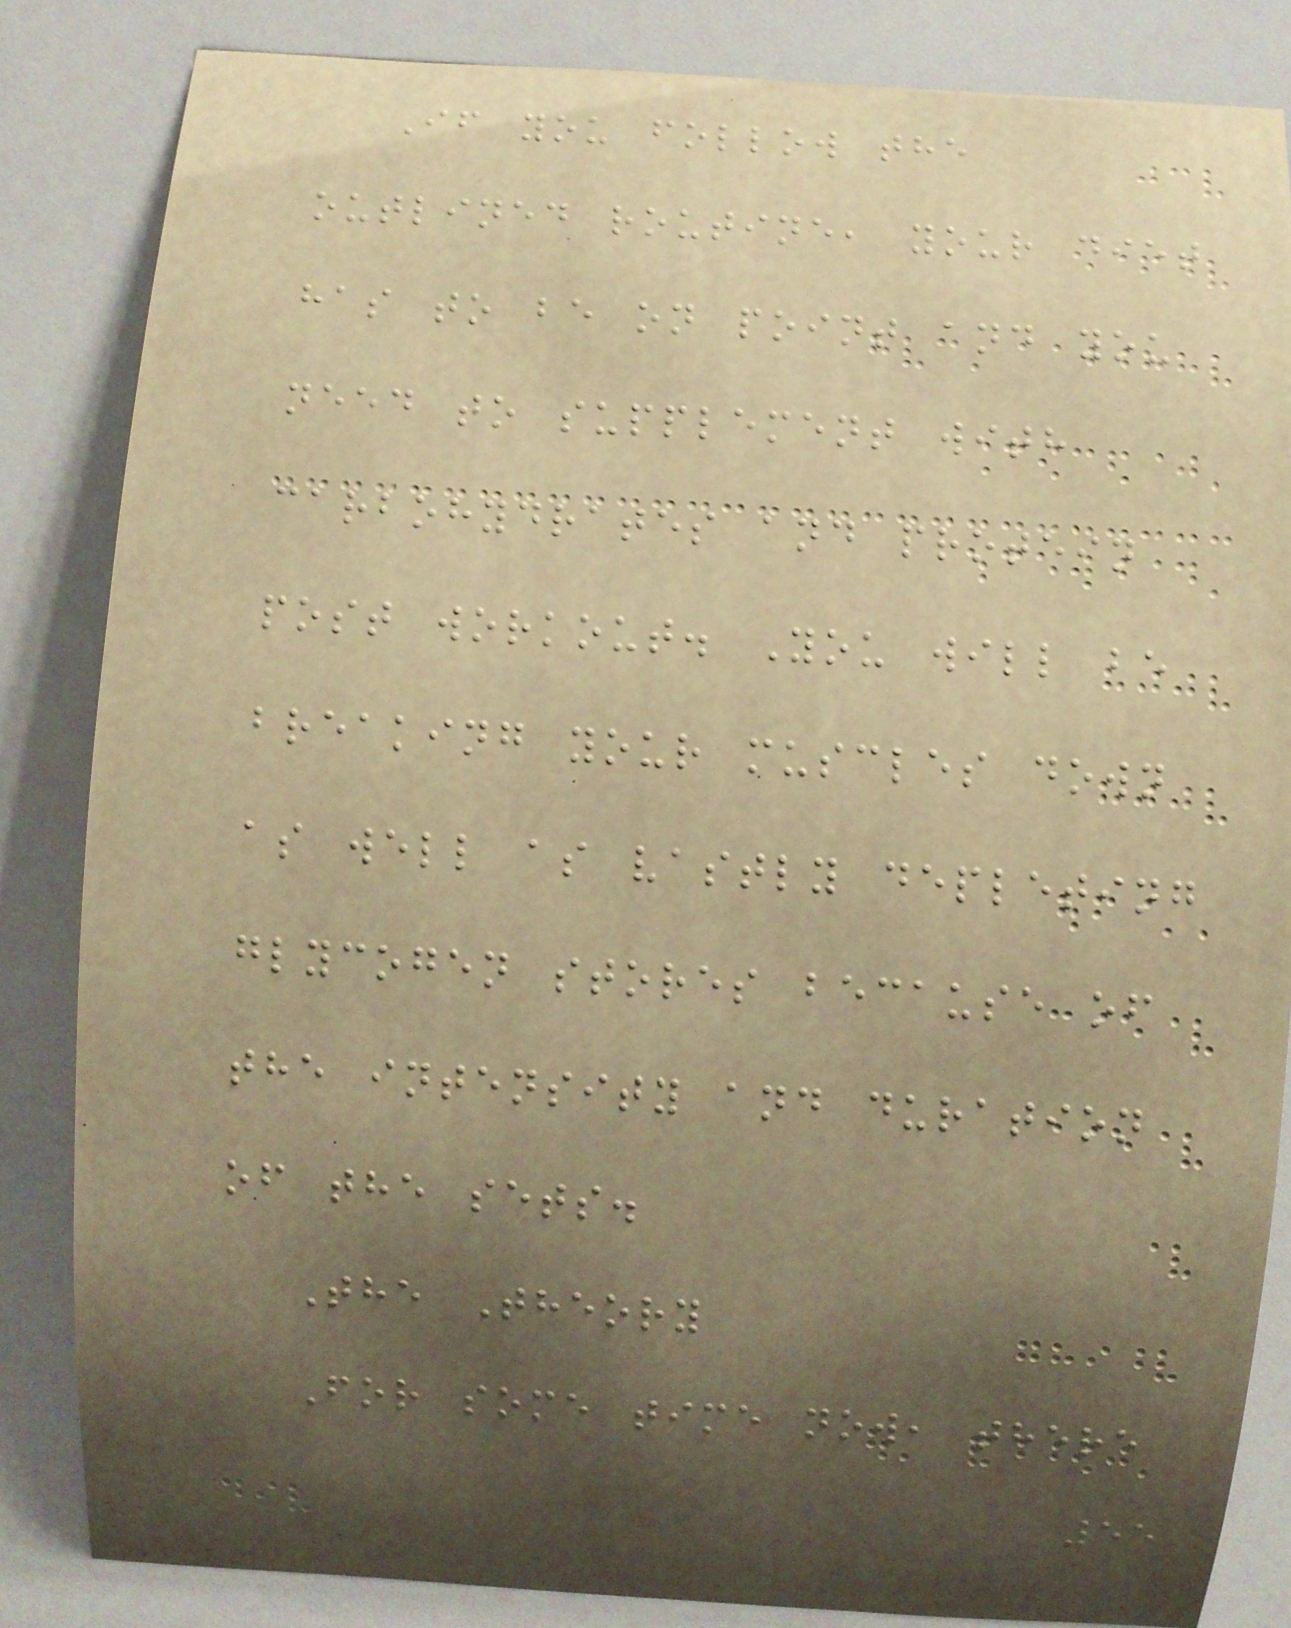If you follow the
outlined routine, your diet
has to be on point and you
need to supplement with
carbohydrates and protein
post workout. You will be
breaking your muscles down
as well as vastly depleting
glycogen stores because of
the intensity and duration
of the sets.
The Theory
For some time now, there
55
